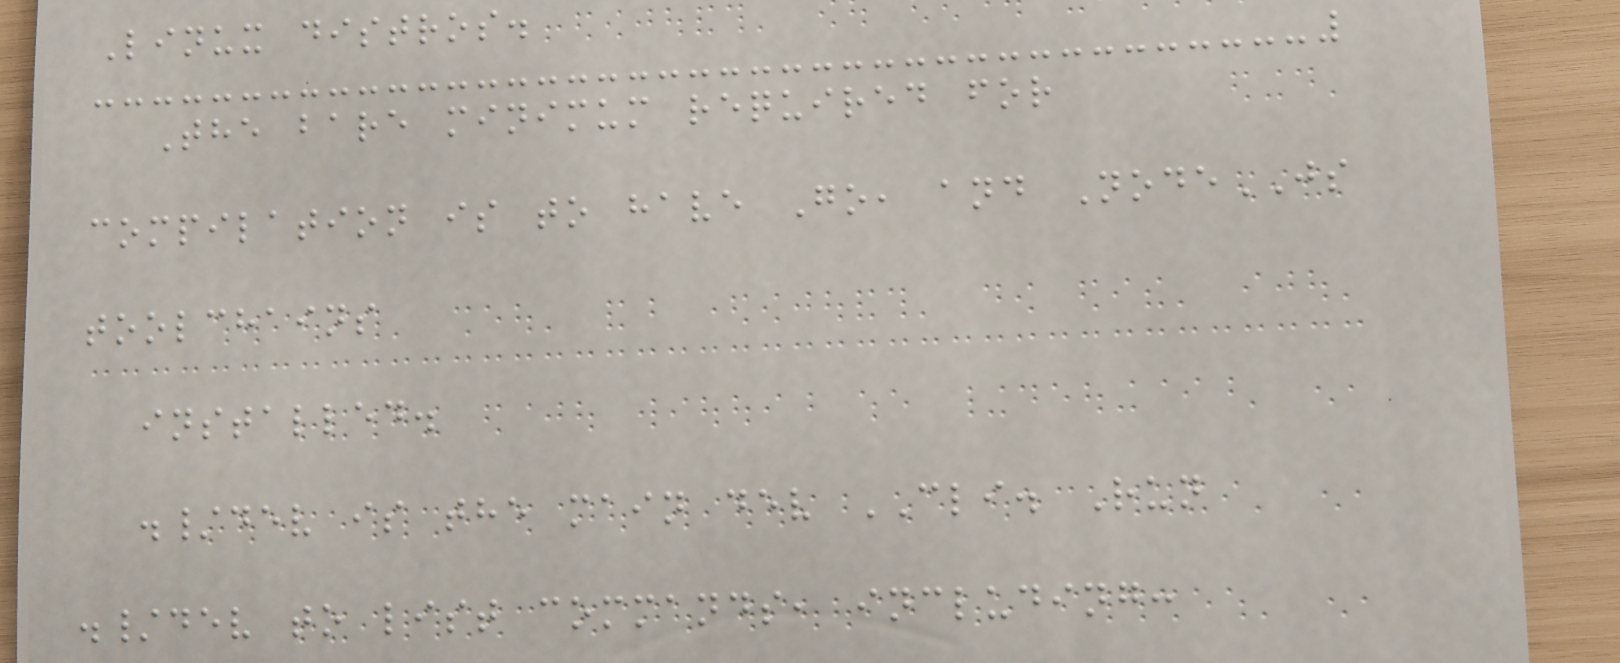Linux distros.
The bare minimum required for
compilation is to have Go, and NodeJS
toolchains
installed.
./dev is the main dev CLI. Run
./dev to list commands, including:
